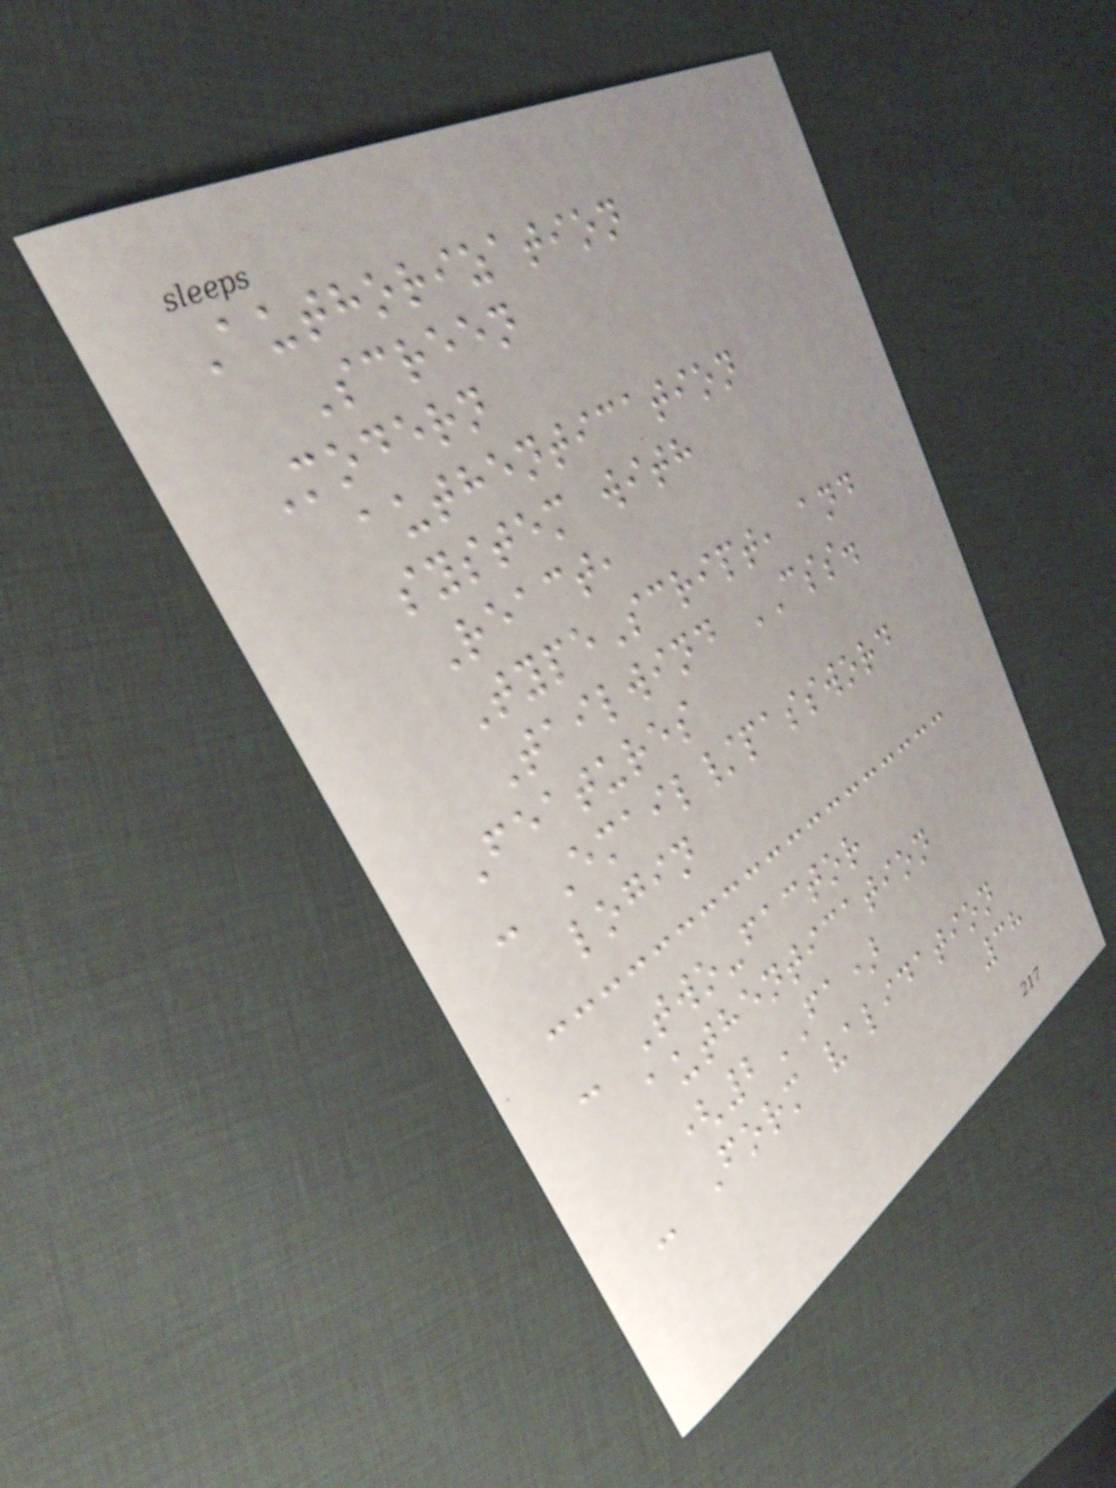Authorization
Screen
Modern
authentication
system with
React,
TypeScript, and
Tailwind CSS.
Features
- Email/password
login
- Two-factor
authentication
(2FA)
- Form validation
38
